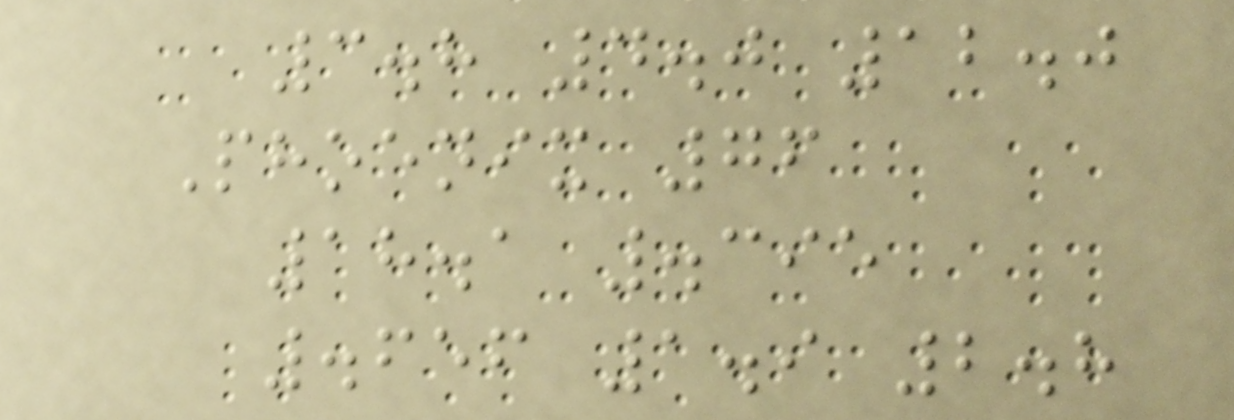3.8 4.0 12.0
Phoenix 76
18.1 .395
.656 1.9 2.8
